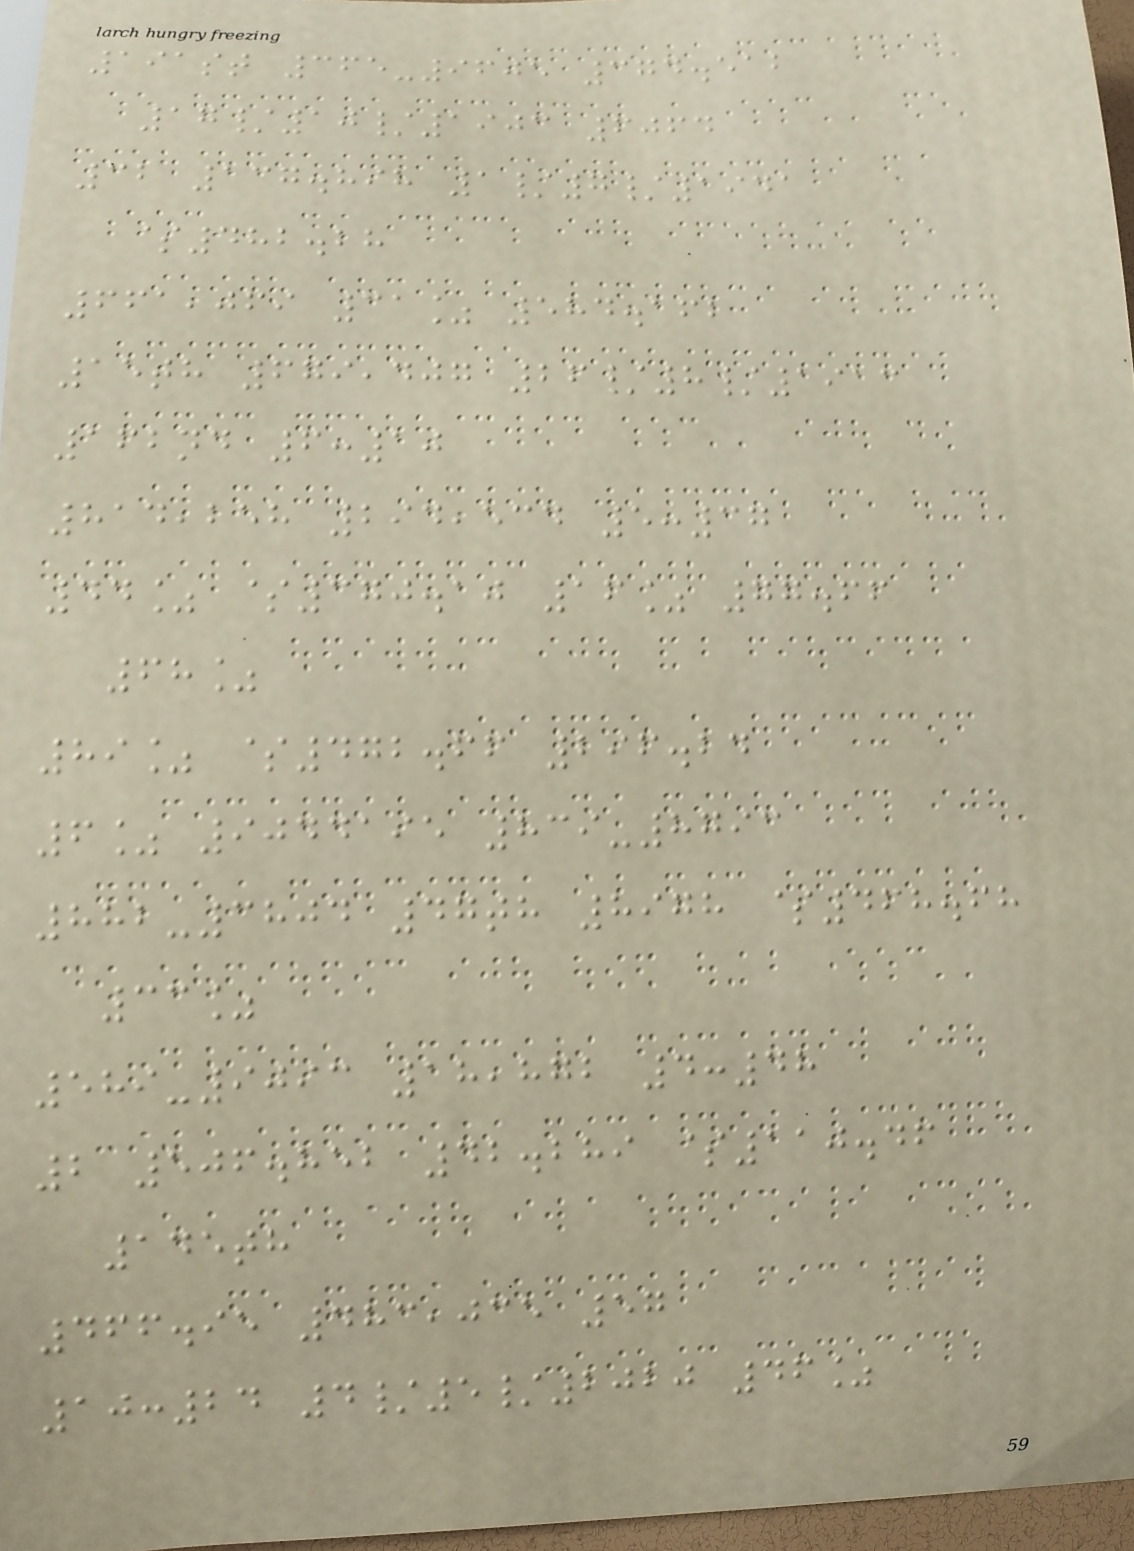191st 365-9605 374.512
17/10/1903 6064
32 137.898 1/7/1941
$482.28
661,069 31% 584.162
15th 679,407 26/8/1913
162nd 6:10
814,258 294,534 5:37
44% $370.10 16% 77.66
68%
89% $472.66 296.24
6% 9044195 839-8793
882-3804 47th 8978 $468.68
33%
589-9093 18,872 4:48
2 506.852 42.289 $110.46
145th
466.95 483,035 57
10:24 4/5/2020 46%
